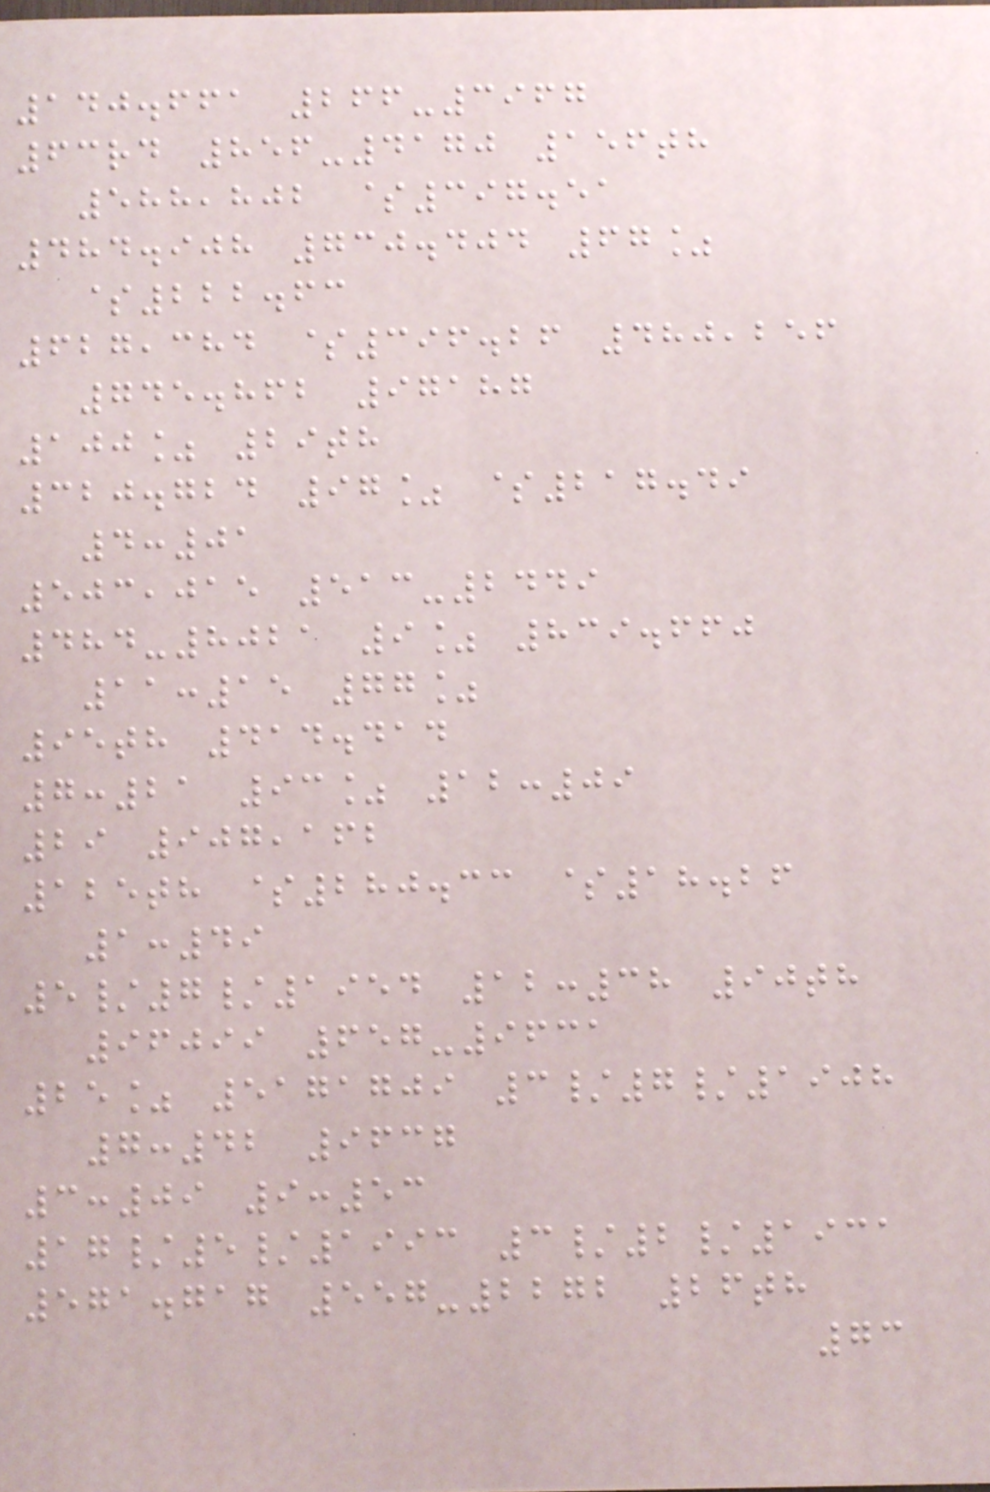140.661 266-3967
63rd 856-4170 156th
588,802 $397.51
484.908 730.404 67%
$222.63
627,384 $396.26 480,256
745.862 97187
100% 29th
320.724 97% $217.49
4:01
503,015 513-2449
484-8021 9% 839.660
11:15 77%
95th 414.414
7:21 93% 12:09
29 907,162
125th $280.33 $18.26
1:49
5/7/1954 12:38 90th
96099 657-9631
25% 5171709 3/7/1908
7:42 9637
3:09 9:53
17/5/1993 3/2/1931
571.717 557-2272 26th
73
